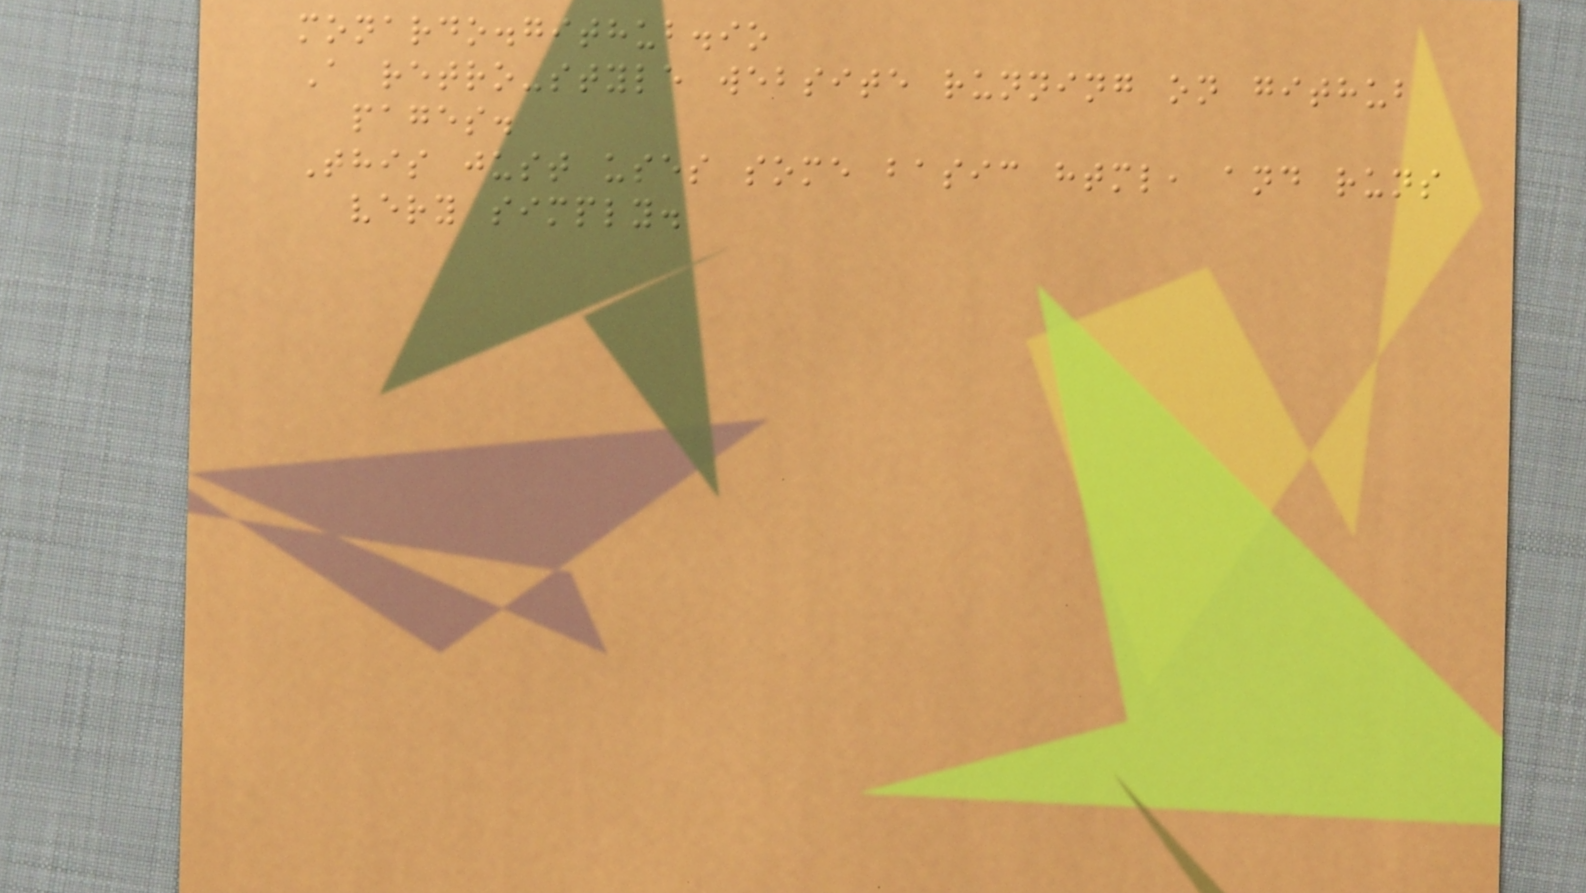monardo.github.io
A retro-style website running on github
pages.
This just uses some basic html, and runs
very simply.
